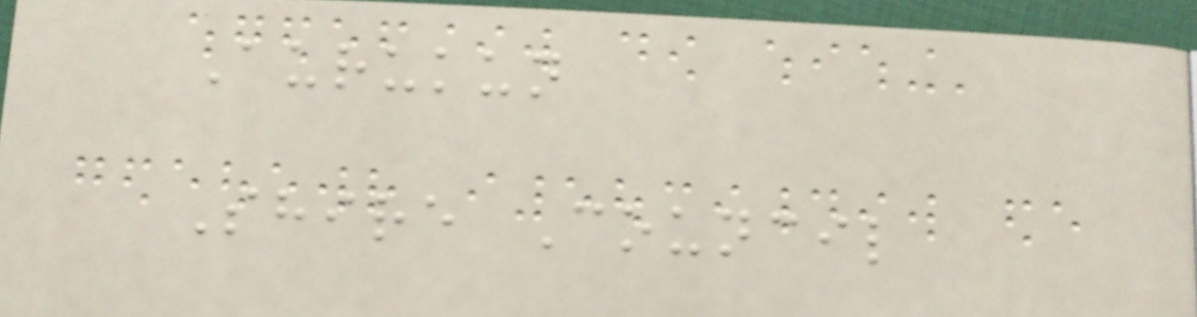Aurukun
Shire Council
